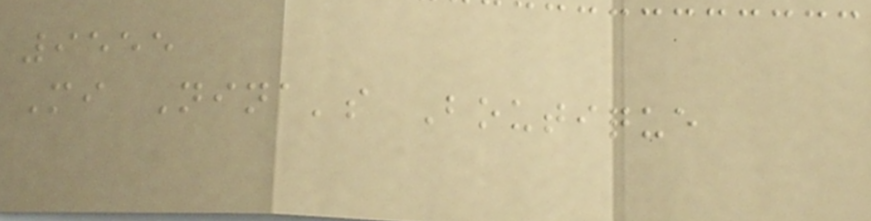9555
Mi Nina's Boutique
